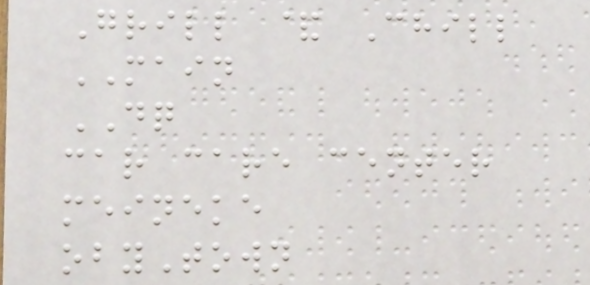Grill & Chill
MAIN
DQ
car care center
meineke
obyTown
